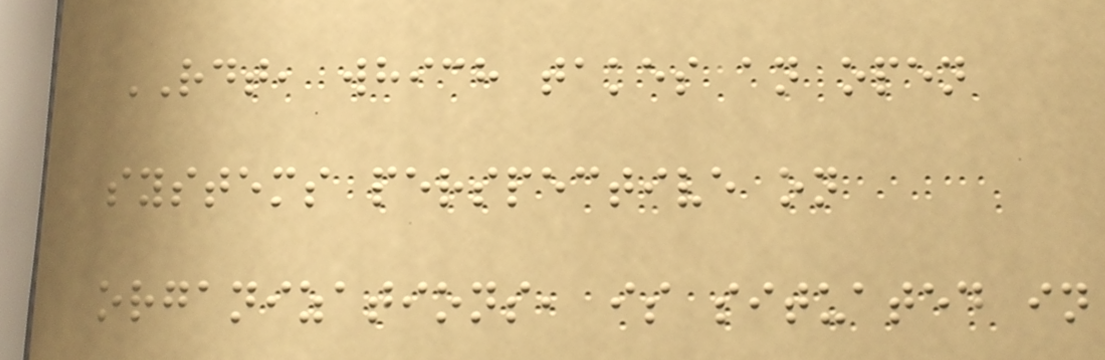RDT, which takes an open
systems perspective on
organizations, is situated in
